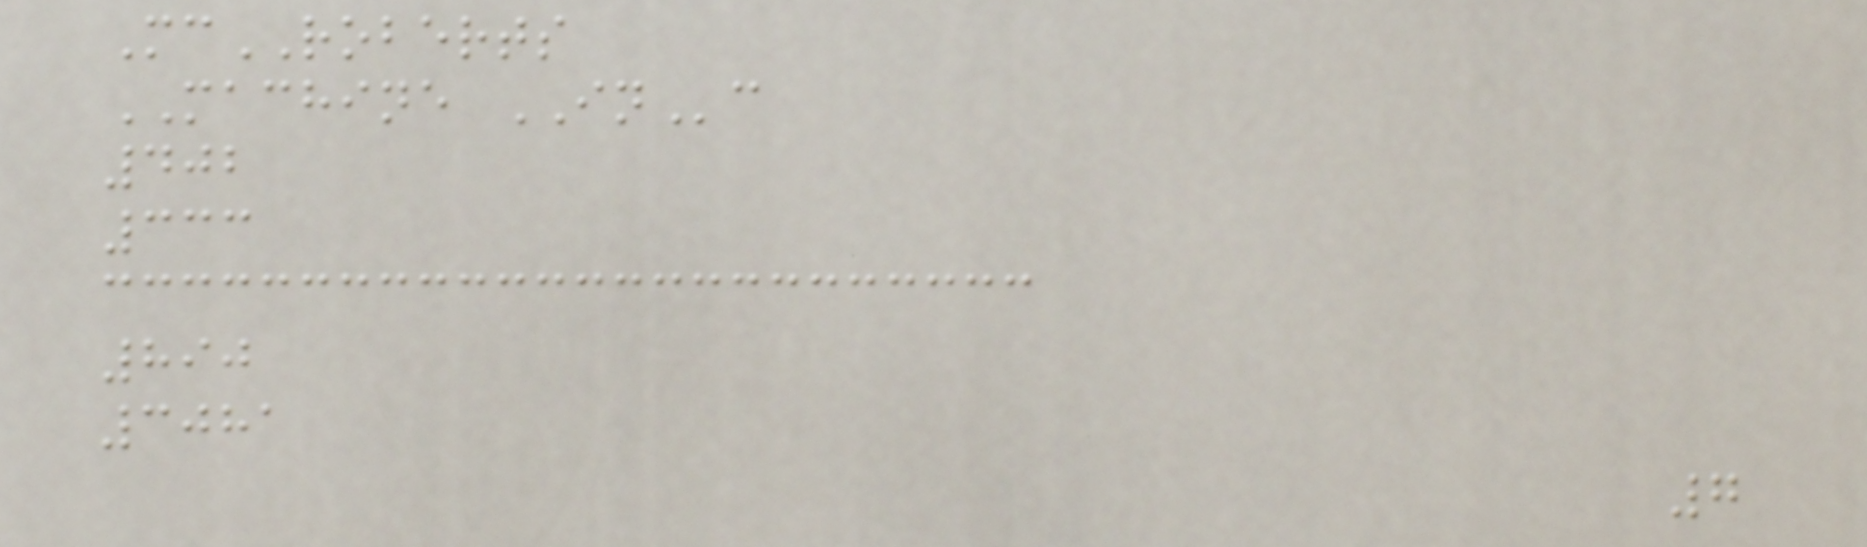McROBERTS
MACHINE INc
402
333
890
3081
7
